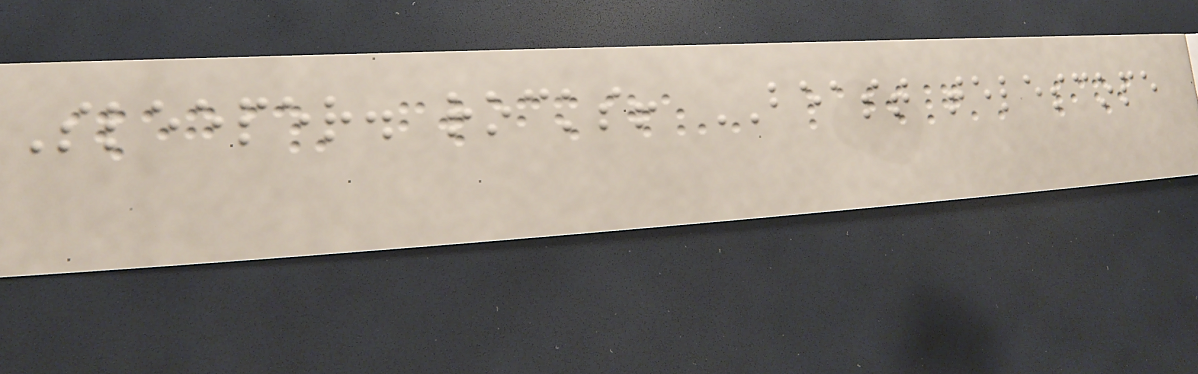Sleeper. rocks! BEAST telescope
